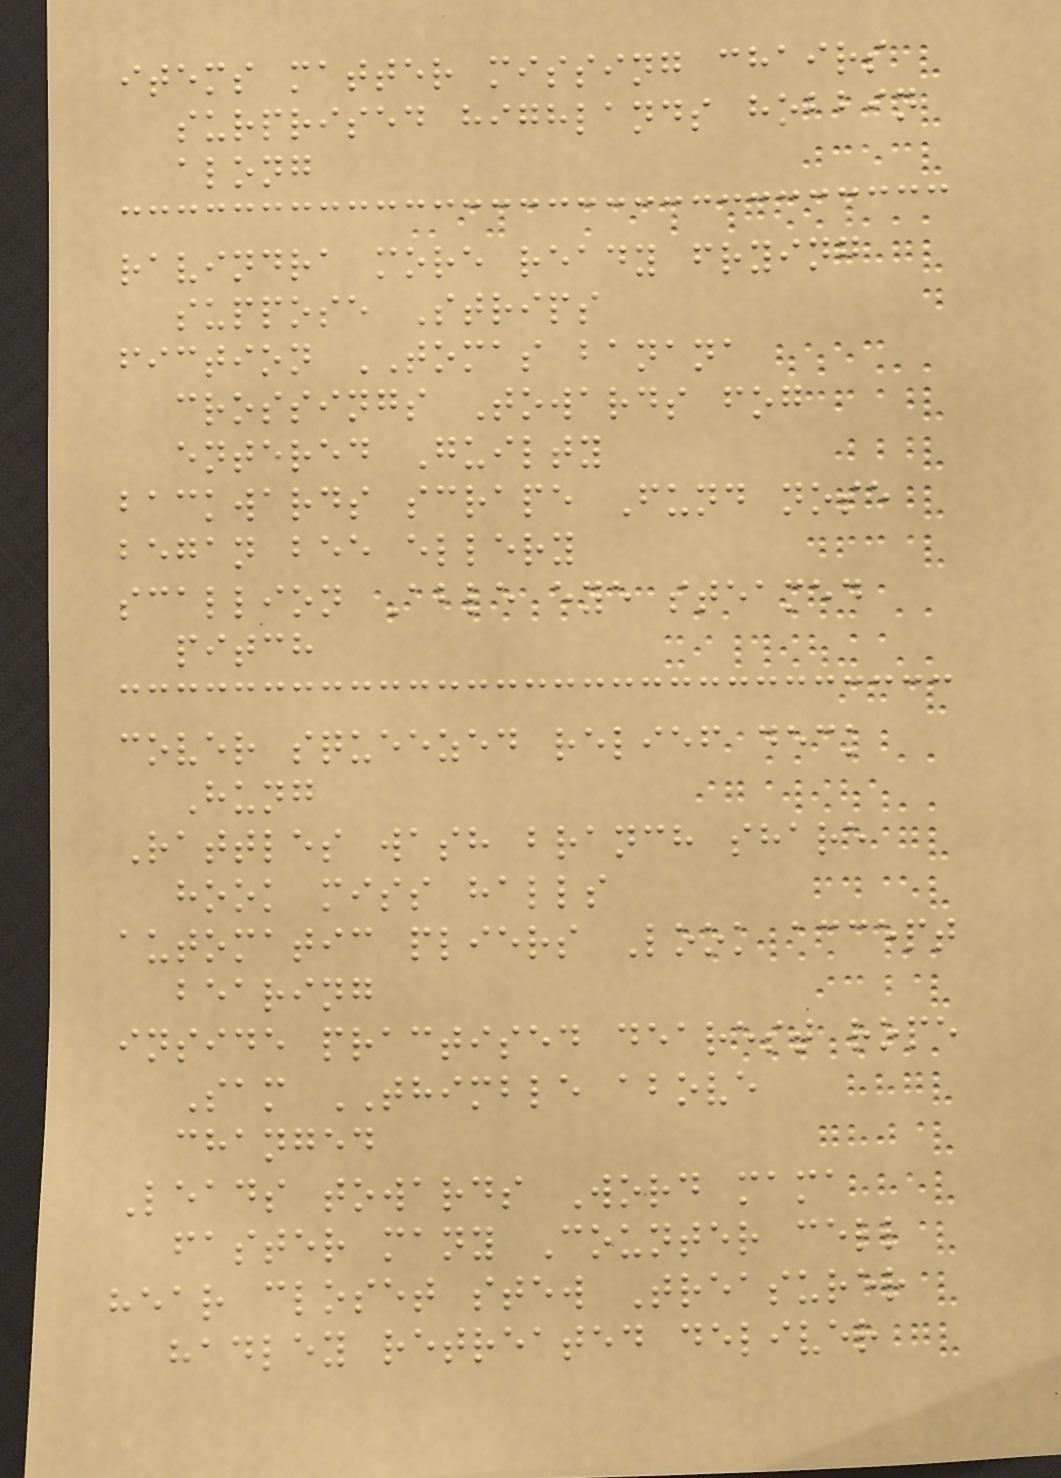items matter missing chairs
surprised highlands hobbin
along
ravindra more ready frying
suppose Strips
fiction TOMAS banana
crossings Towards fog
entered Guilty
backwards scrape Fund nose
began bee ellery
scallion Able eye steamed
pitch
cover squeezed relief deck
Hung
Rattles wash branch share
hook miss halls
automatic pliers Look accept
bearing
inside practised dearest rope
Sam THIMBLE above
changed
Leads towards Word mama
faster many Counter cell
hear closet stew Treasurer
hadley retreated deliver
